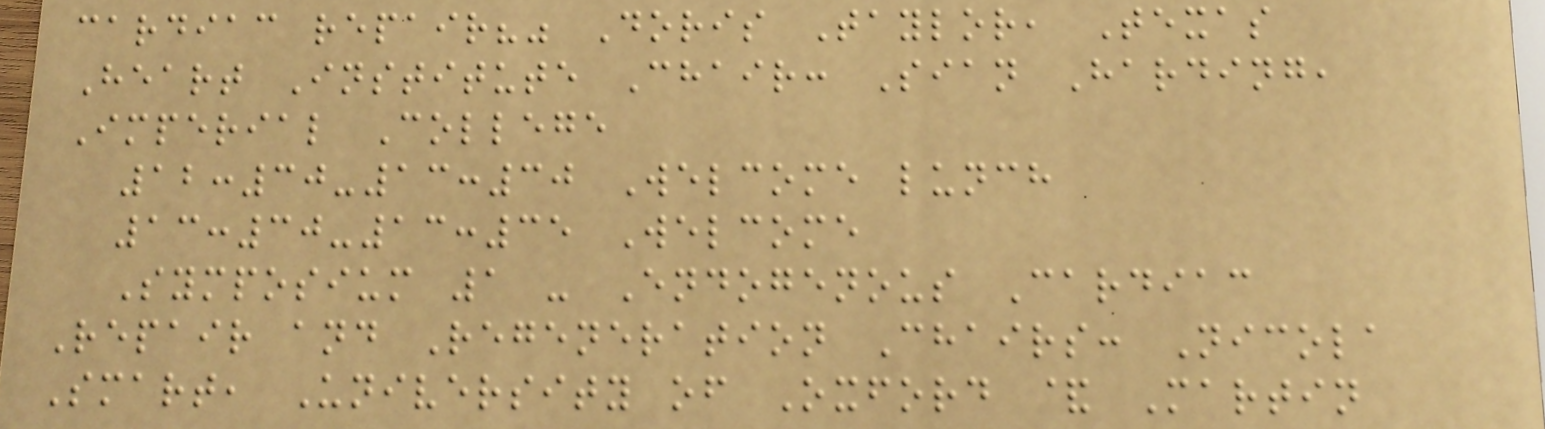cardiac repair?" Doris Taylor, Texas
Heart Institute Chair: Sian Harding,
Imperial College
12:30-13:30 Welcome lunch
13:30-13:35 Welcome
Symposium 1 - Endogenous Cardiac
Repair and Regeneration Chairs: Nicola
Smart, University of Oxford & Martin
